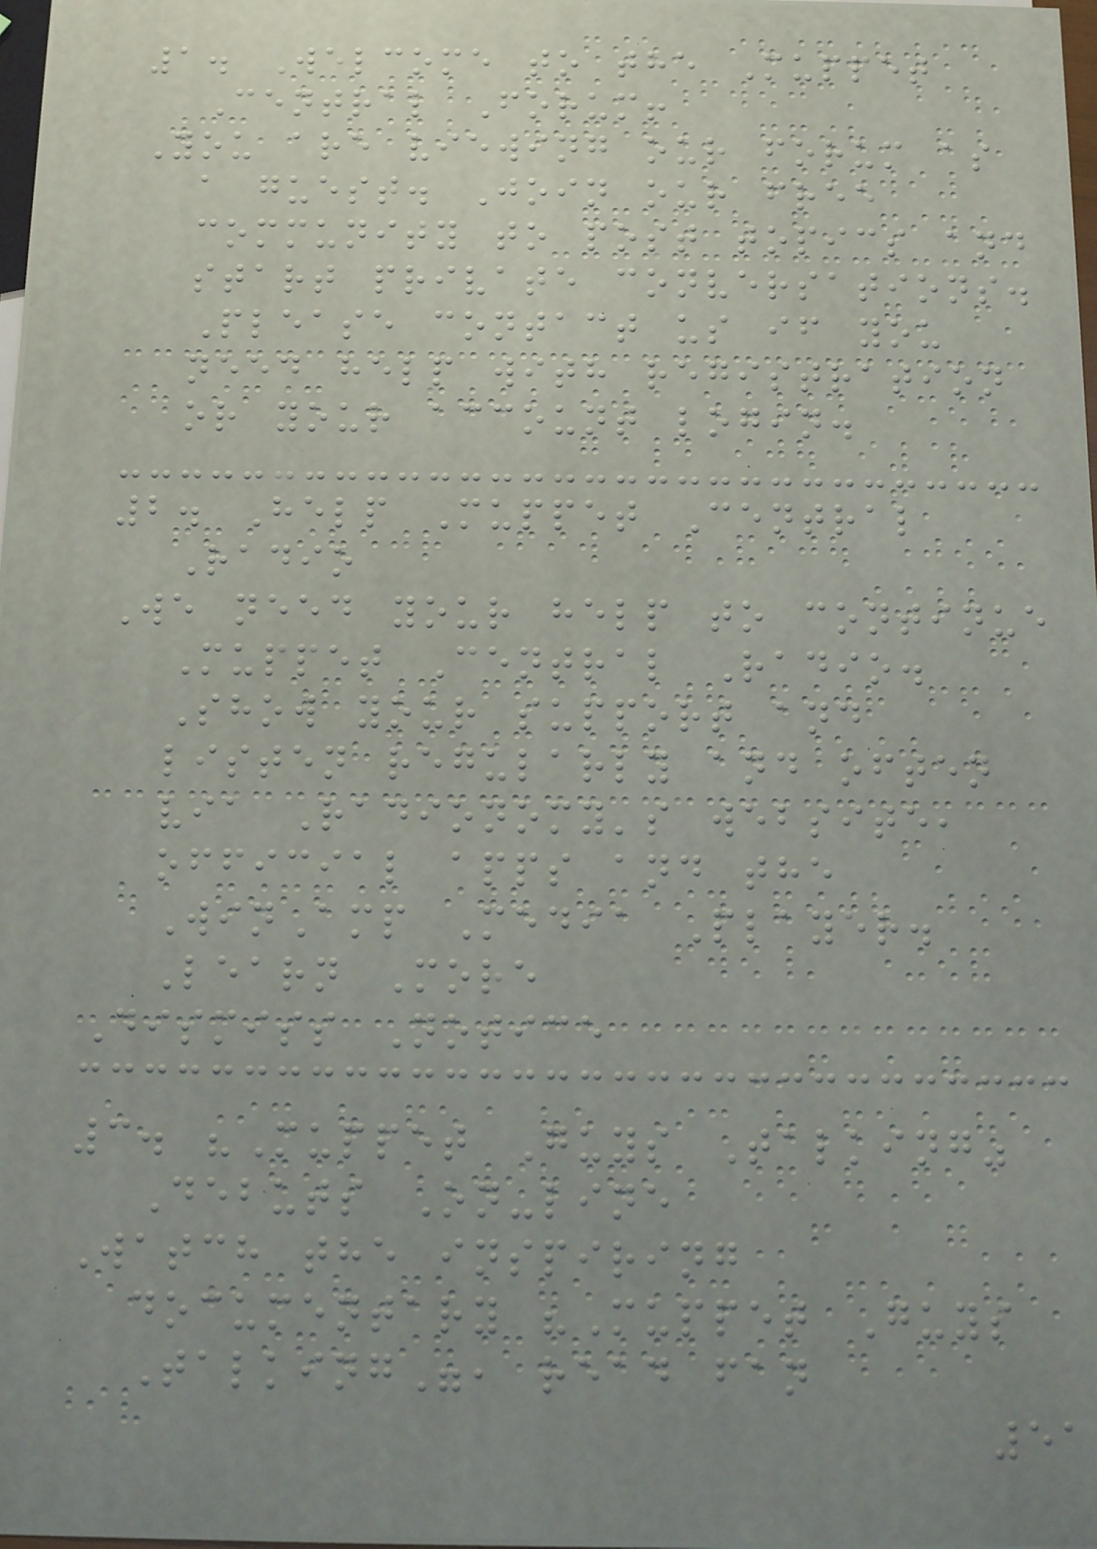1. Welcome to the Muppet
Central Forum!
You are viewing our forum as
a guest. Join our free
community to post topics and
start private conversations.
Please contact us if you
need help with registration
or your account login.
2. Help Muppet Central
Radio
We need your help to continue
Muppet Central Radio.
Show your support and
listen regularly and often
via Radionomy's website,
official apps and the
WinAmp Media Player.
Learn More
Dismiss Notice
3. "Muppet Guys Talking"
Debuts On-line
Watch the inspiring
documentary "Muppet Guys
Talking", read fan
51
